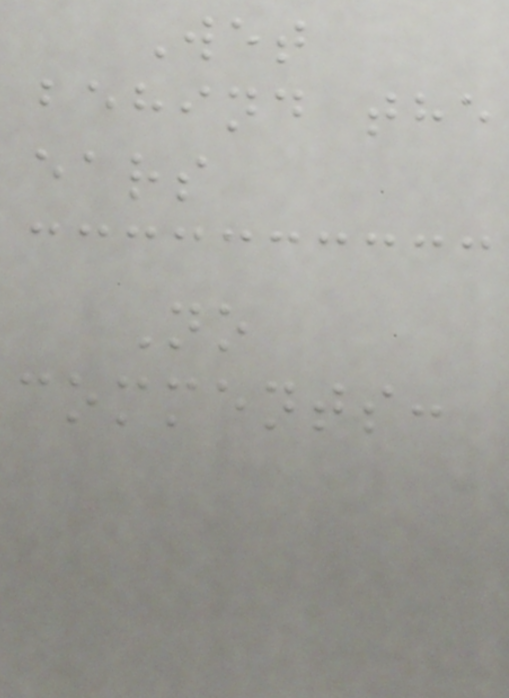Wet
behind the
ears
No
comments:
